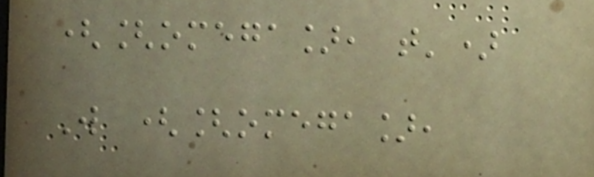([omega], t')
W ([omega],
